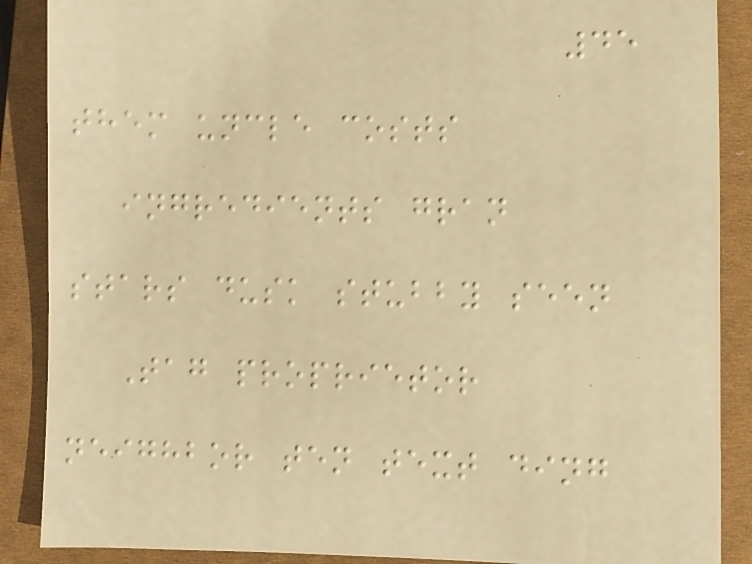45
them uncle costs
ingredients gran
stars dusk stubby seen
Tag proprietor
neighbor ten text ding
